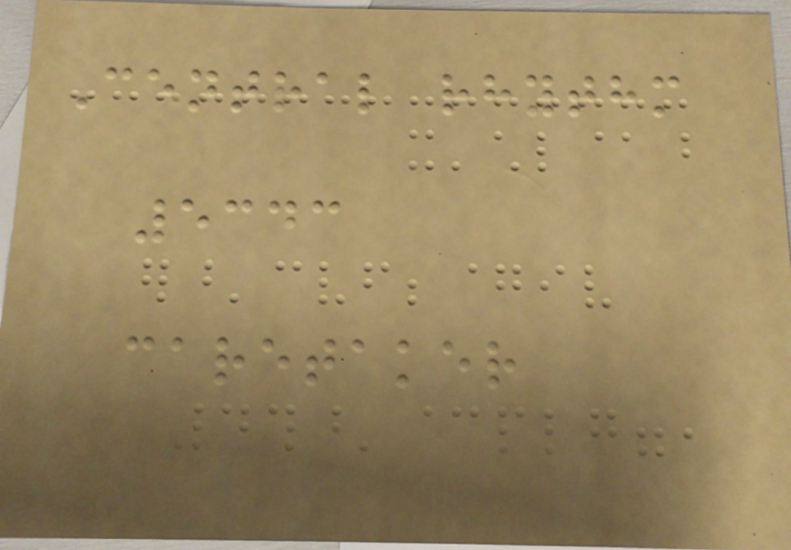Central rhythm
5343
caretaker
